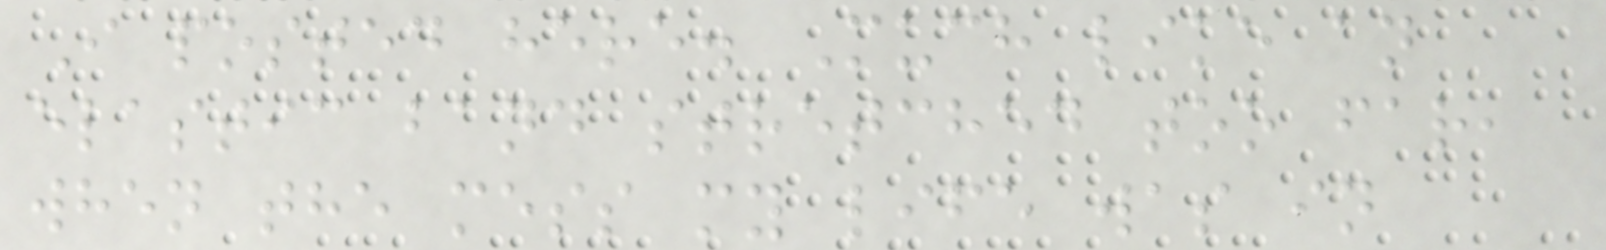I posted here. Much like an
elastic band stretched too far,
when the mess my life was in
